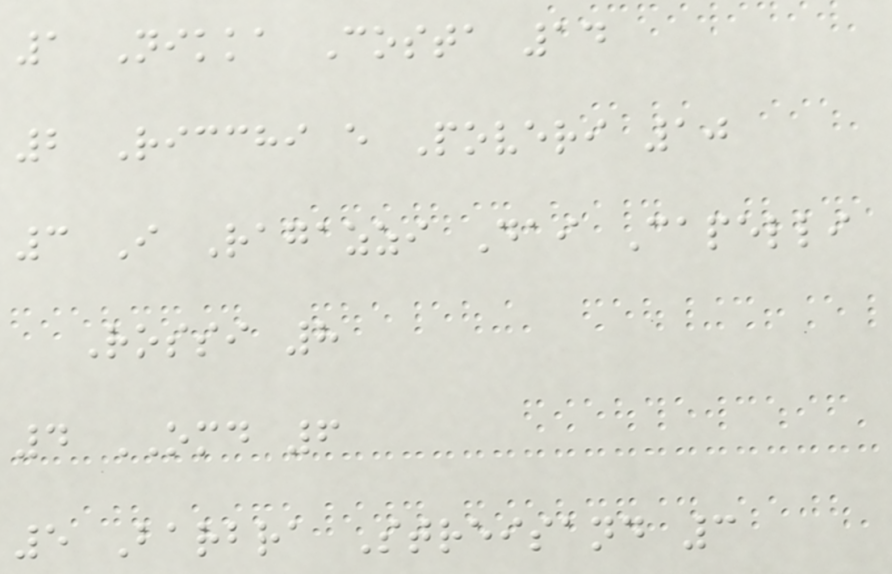1 Nikka Costa 14
2 Ricchi e Poveri 10
3 I Ragazzi Dai Capelli
Rossi 8
4 OMD 6
5 Barbra Streisand 3
